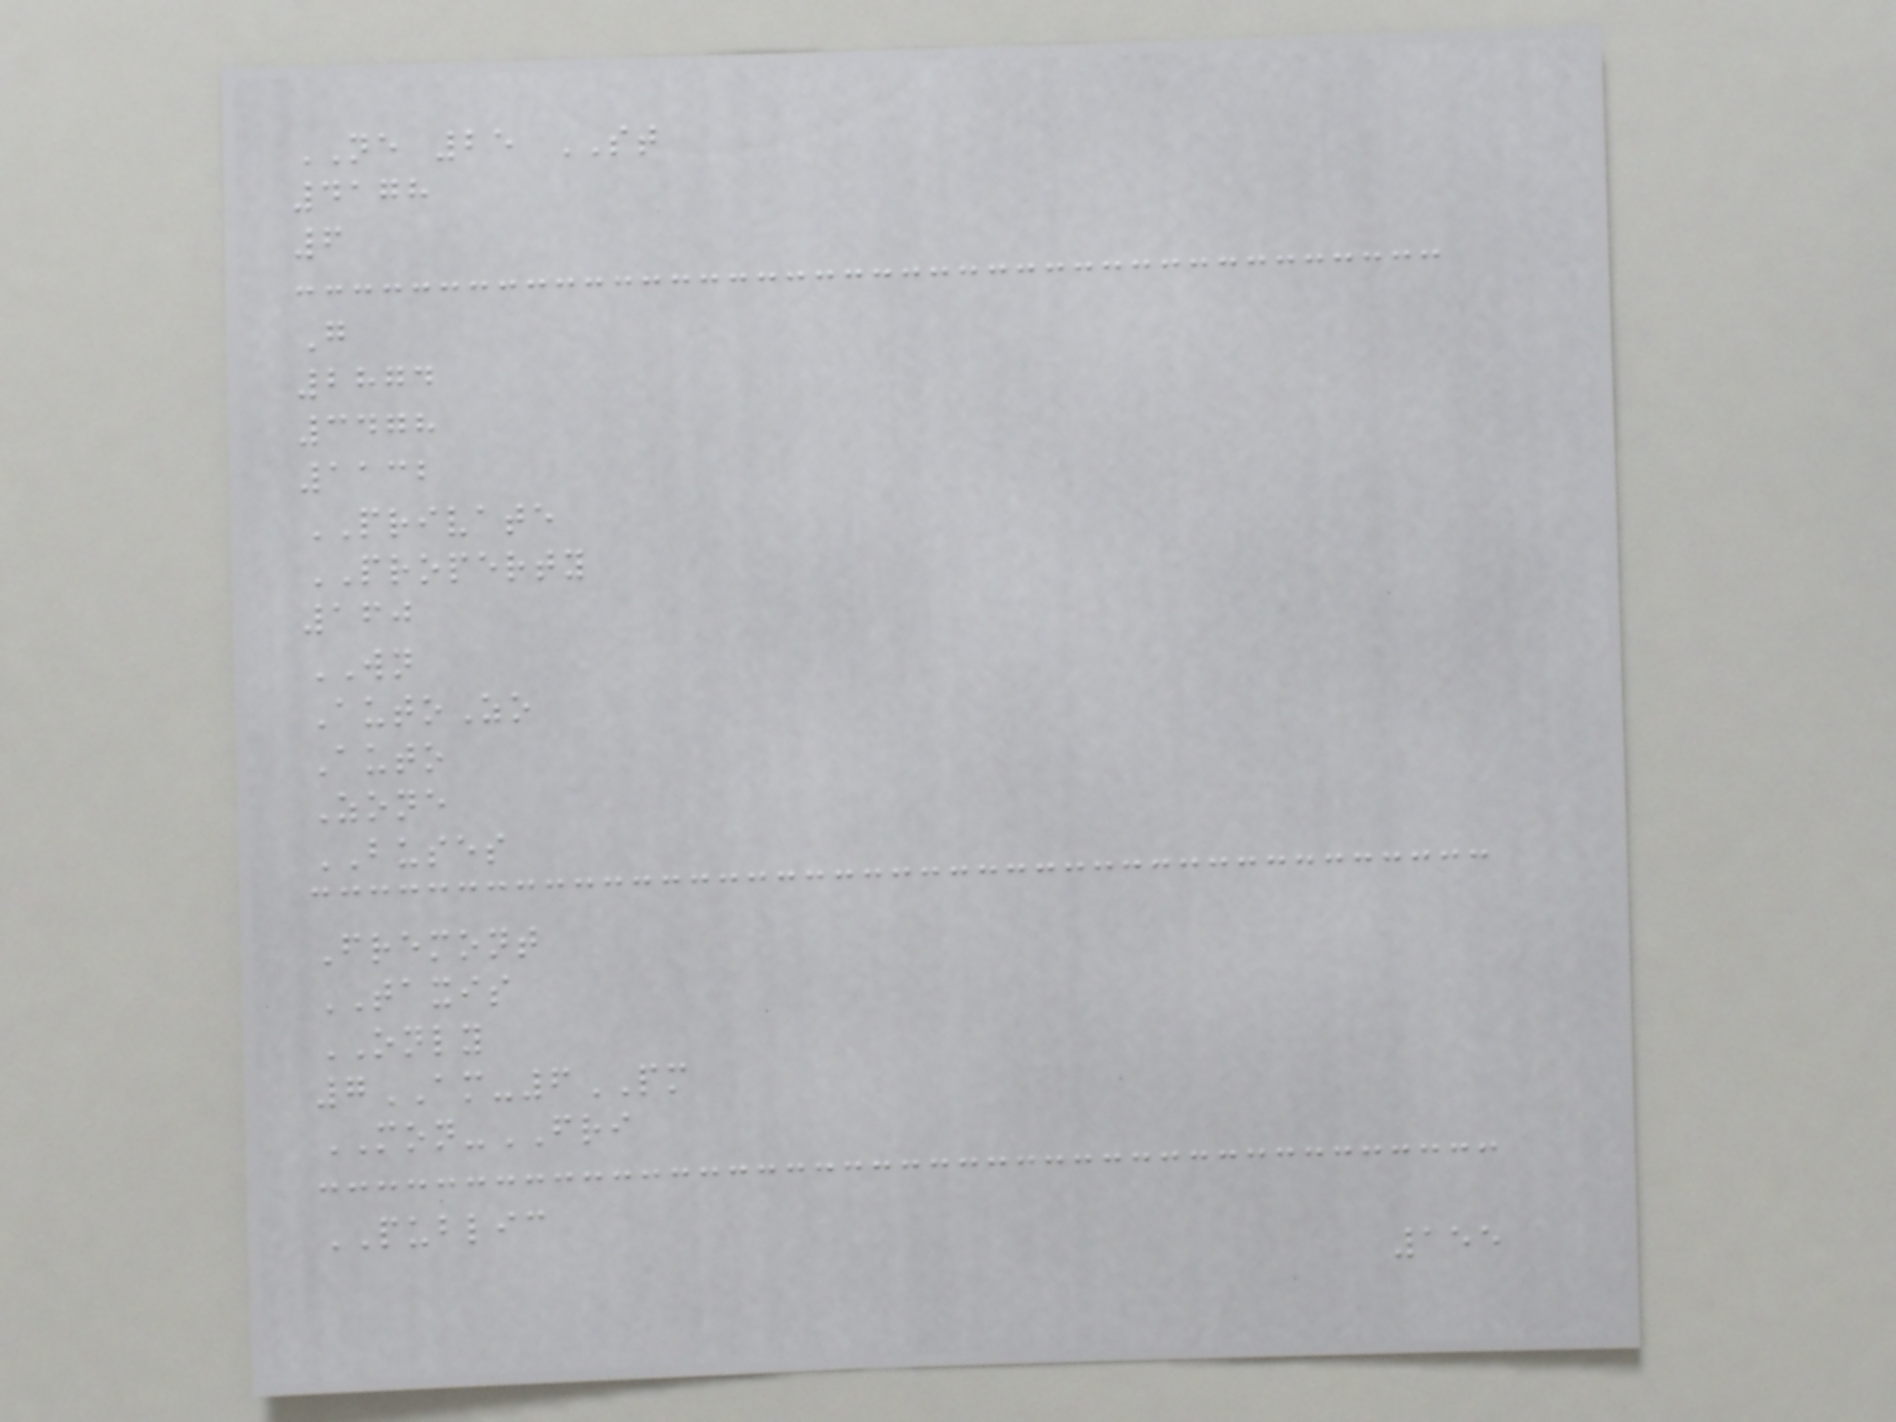NE 25 ST
4178
6
G
2874
3478
1132
PRIVATE
PROPERTY
160
WN
AutoZo
Auto
Zone
BUSES
Fremont
TAXIS
ONLY
7AM-6PM
MON-FRI
PUBLIC
155
